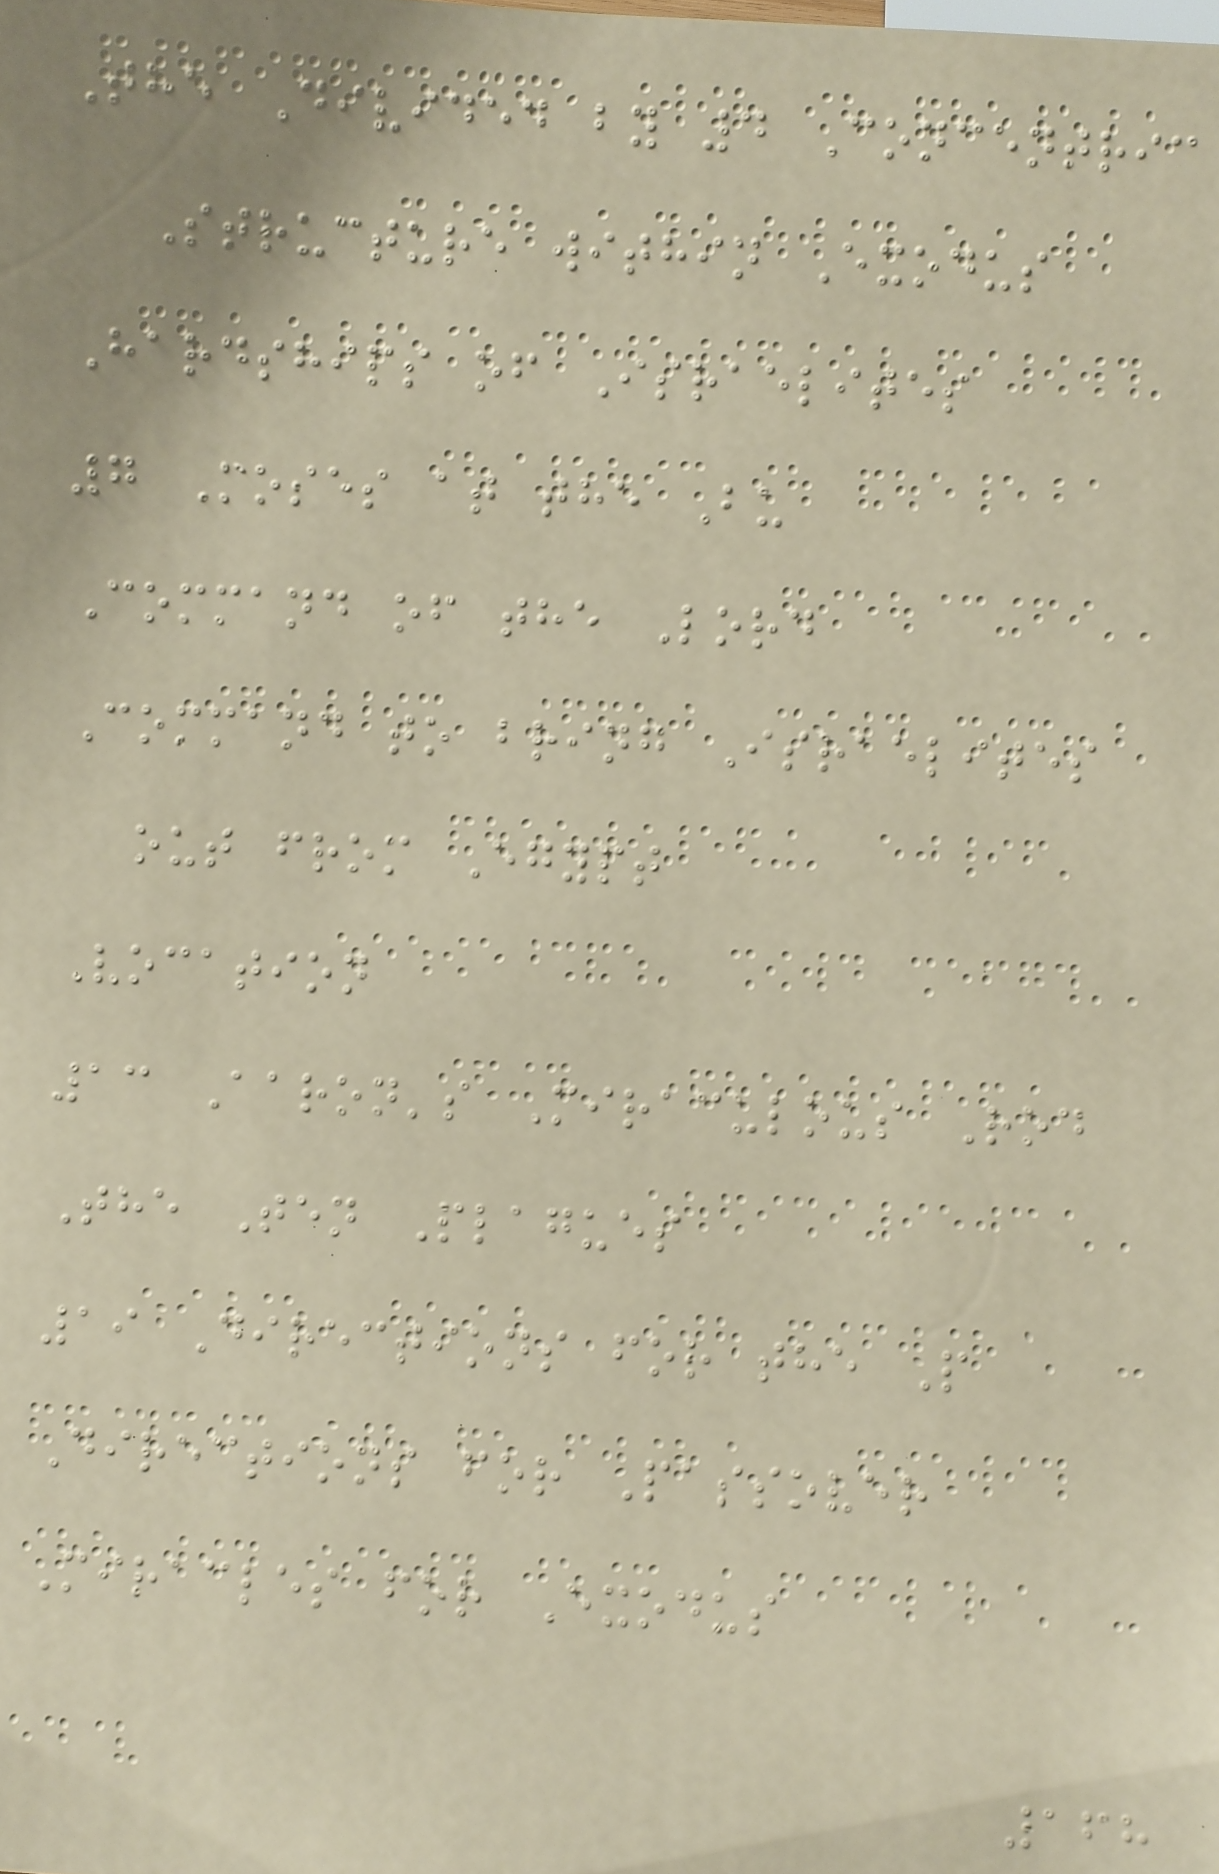The Divided by 4 Concentric
Structure within Exodus
Hardships of Israelites
7 Moses at the Bu
Command of the Lord
Command to bring Israelites
out from Egypt
Vocation
13 Aaron's Miraculous Rod
The Ten Plagues
19 Directions for the P
Directions for Passover
Miracles for Exodus
168
